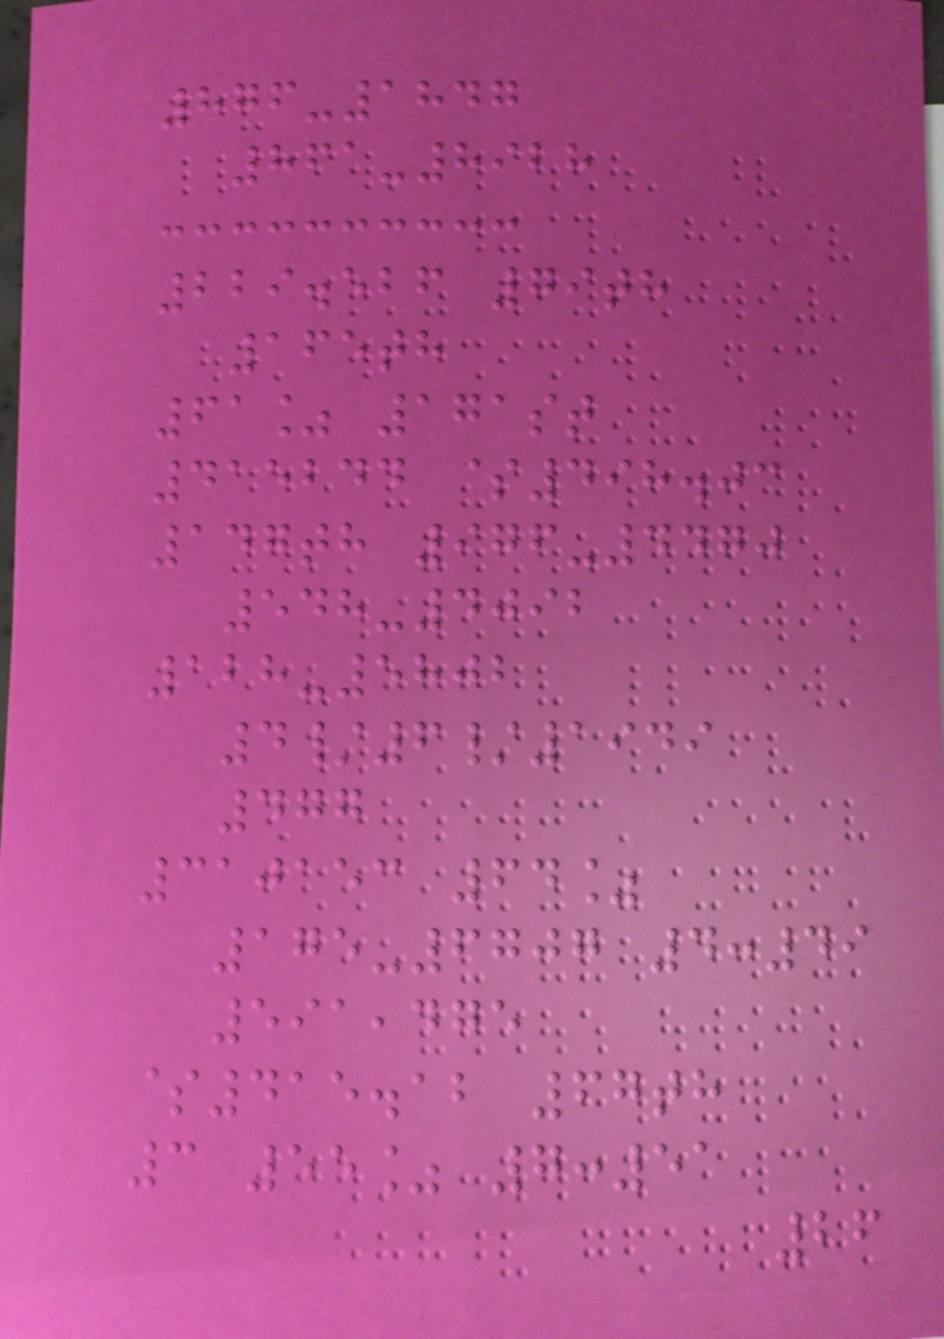876-1847
861-8928
229.526 79th
165th
61% 171st
415244 $498.03
147th 976-4470
548-4092
128-5802
4/6/1949
477
310153 64%
175-6707 4:49
591,475
$415.12 67th
3 55% 7:51
26
